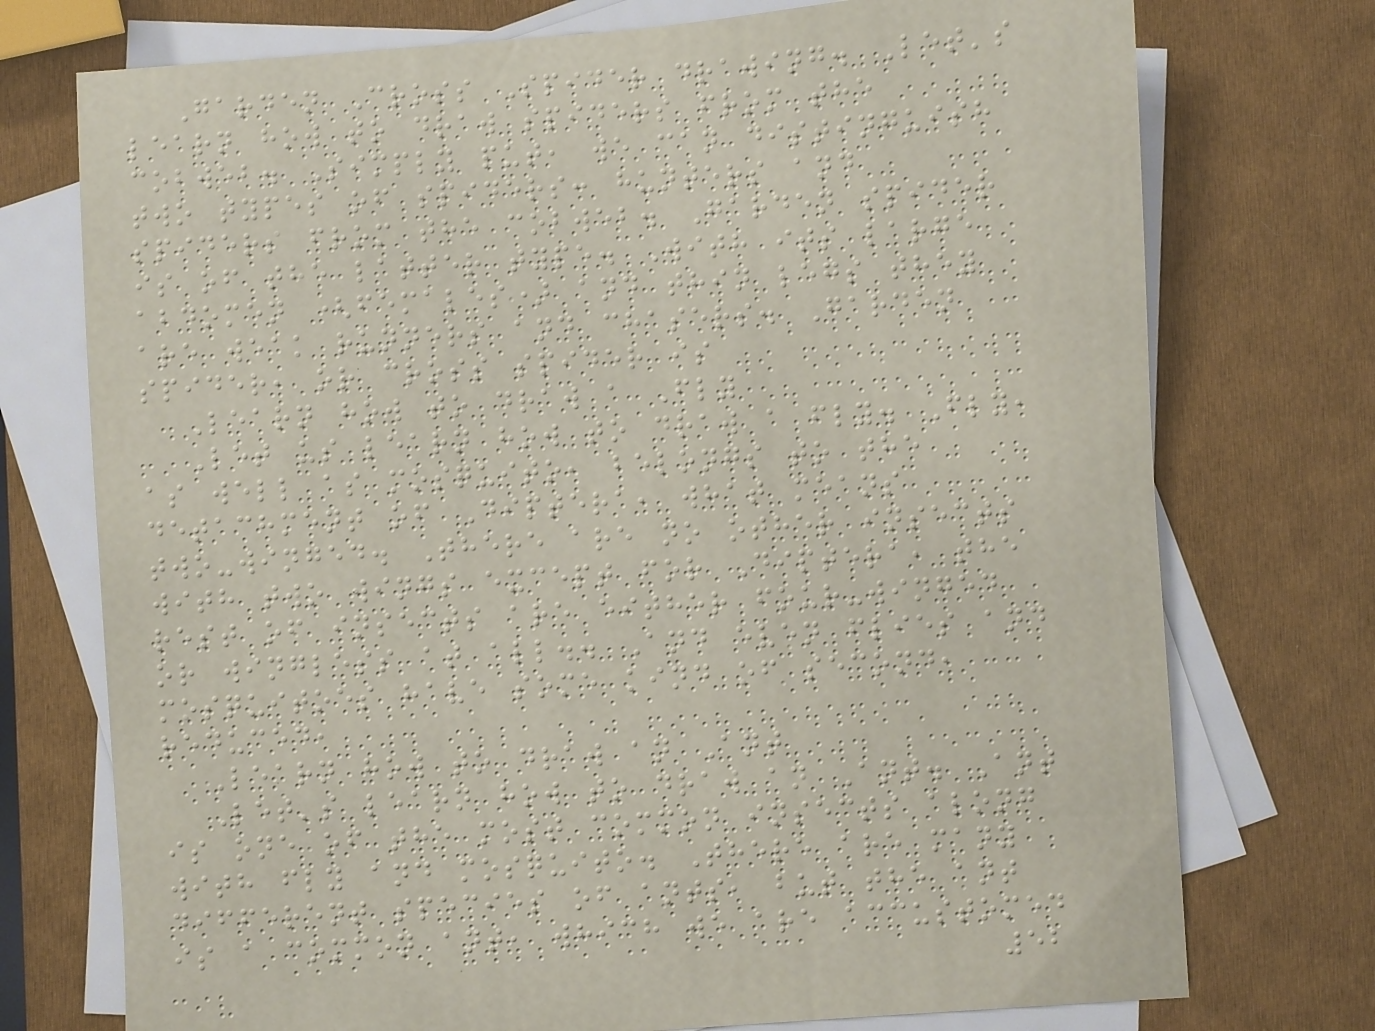Garden Cross Spider drawing. Let's
learn how to draw spiders from the
cobweb. Simply put, we can distinguish
two types of spiders: hunters and
spiders from the cobweb. Garden spider
is of the latter type. With its large
abdomen (females) and thin legs they
are weak runners and chasers. Garden
spider, or cross spider is
Learn how to draw a Fly
Let us learn how to draw a fly. Fly,
as well as mosquito, belongs to the
detachment of Diptera, what means
two-winged. There are no other insects
with two wings except for Diptera, the
rest of insects are either four-winged
or wingless at all.. And even flies and
mosquitoes have some kind of second,
reduced,
Learn how to draw an Ant
Let's learn how to draw an Ant. Ant
is one of the most common insects along
with fly and mosquito. There are many
different species of ants, but the ant
is a common ant, which we are accustomed
52
